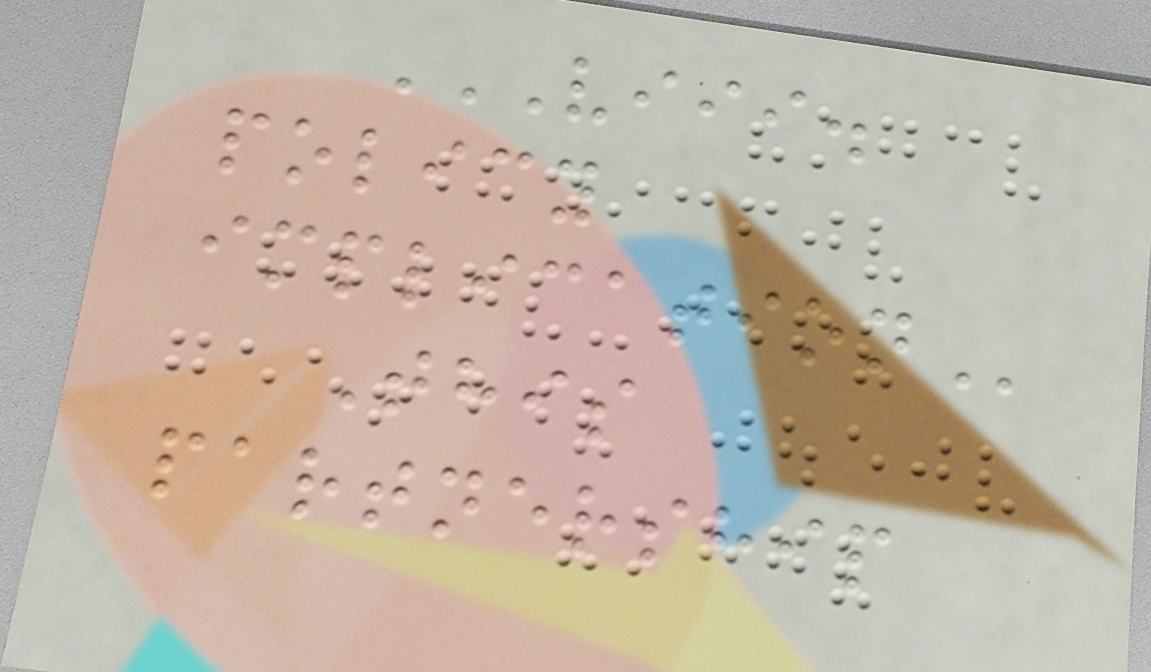VIII.
POLICY
IMPLICATION
This
partnership
